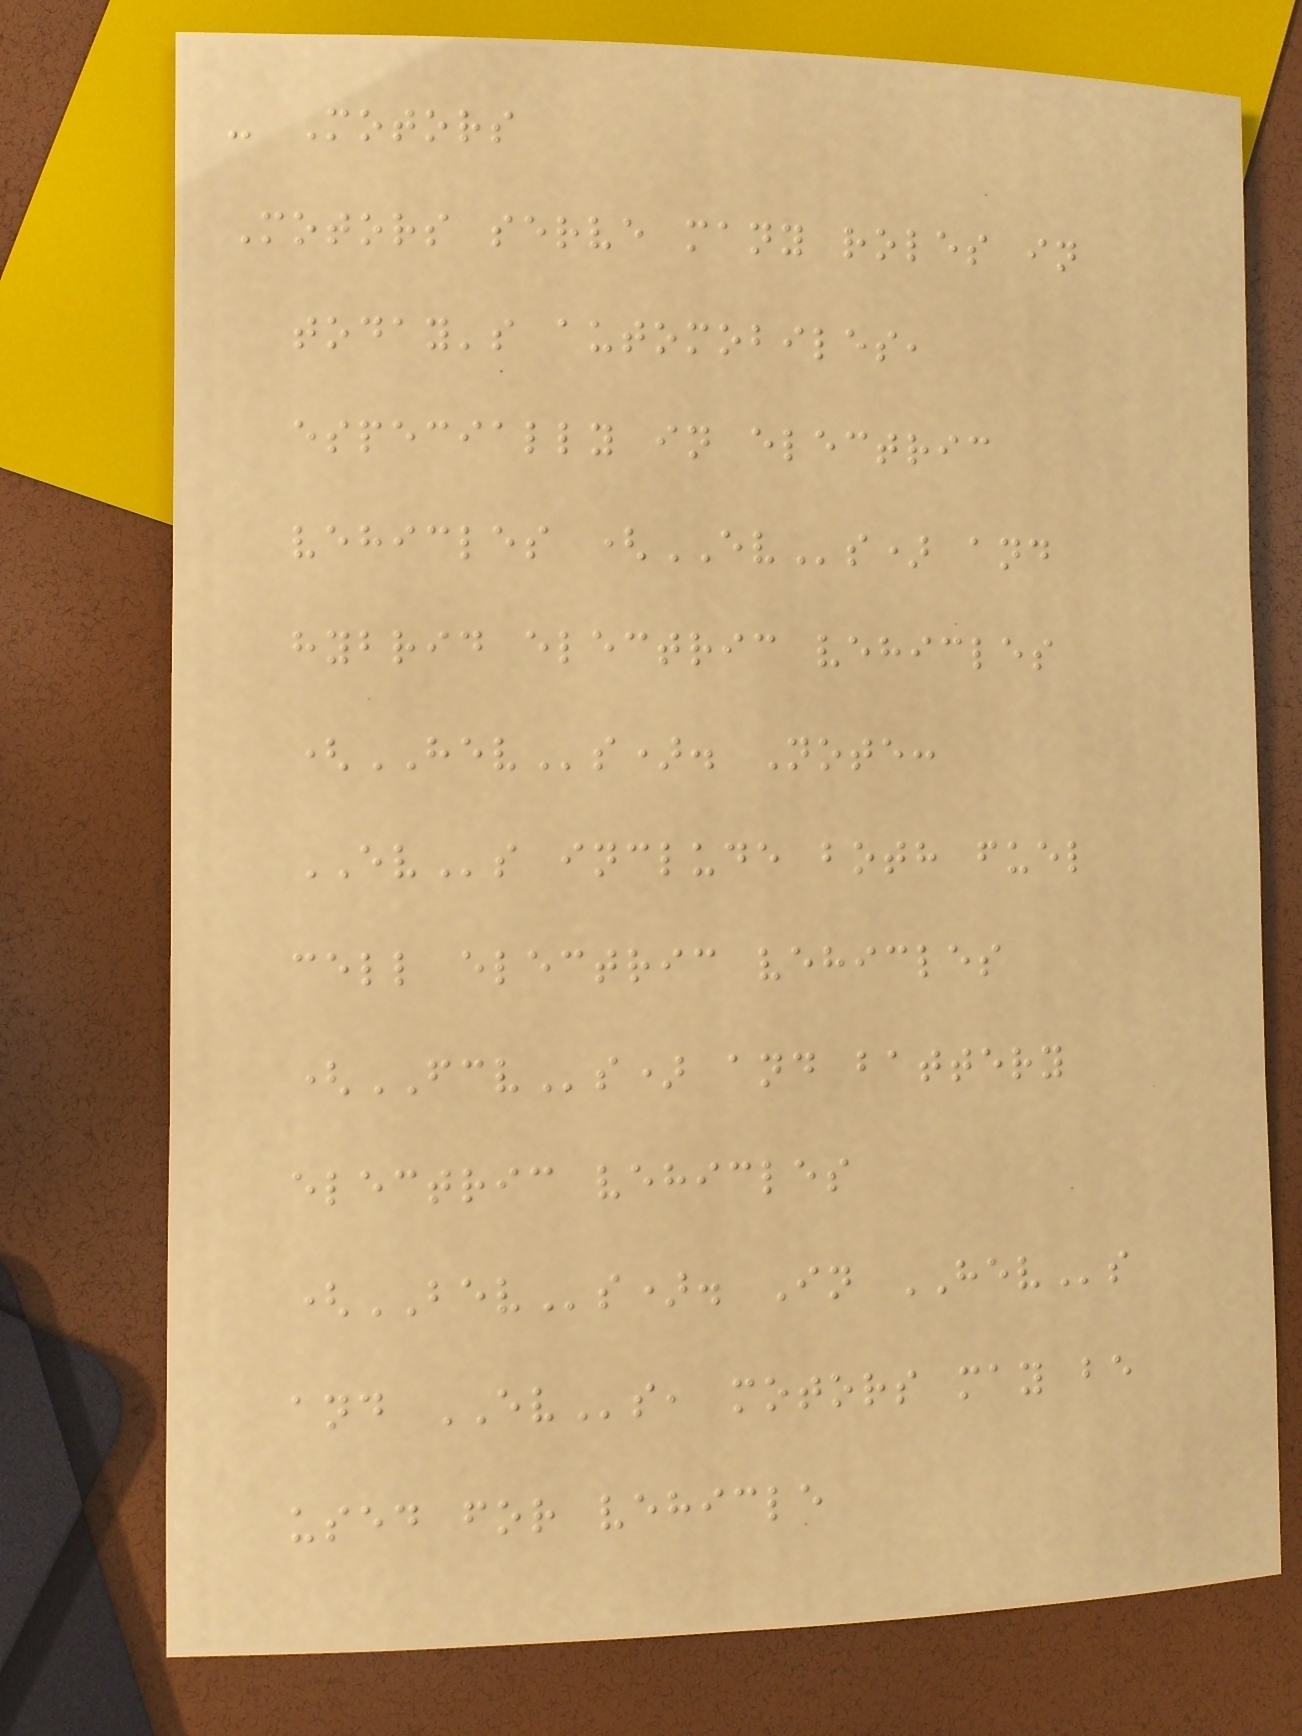- Motors
Motors serve many roles in
today's automobiles,
especially in electric
vehicles (EVs) and
hybrid electric vehicles
(HEVs). Note:
EVs include both fuel
cell electric vehicles
(FCVs) and battery
electric vehicles
(BEVs). In HEVs
and EVs, motors may be
used for vehicle
